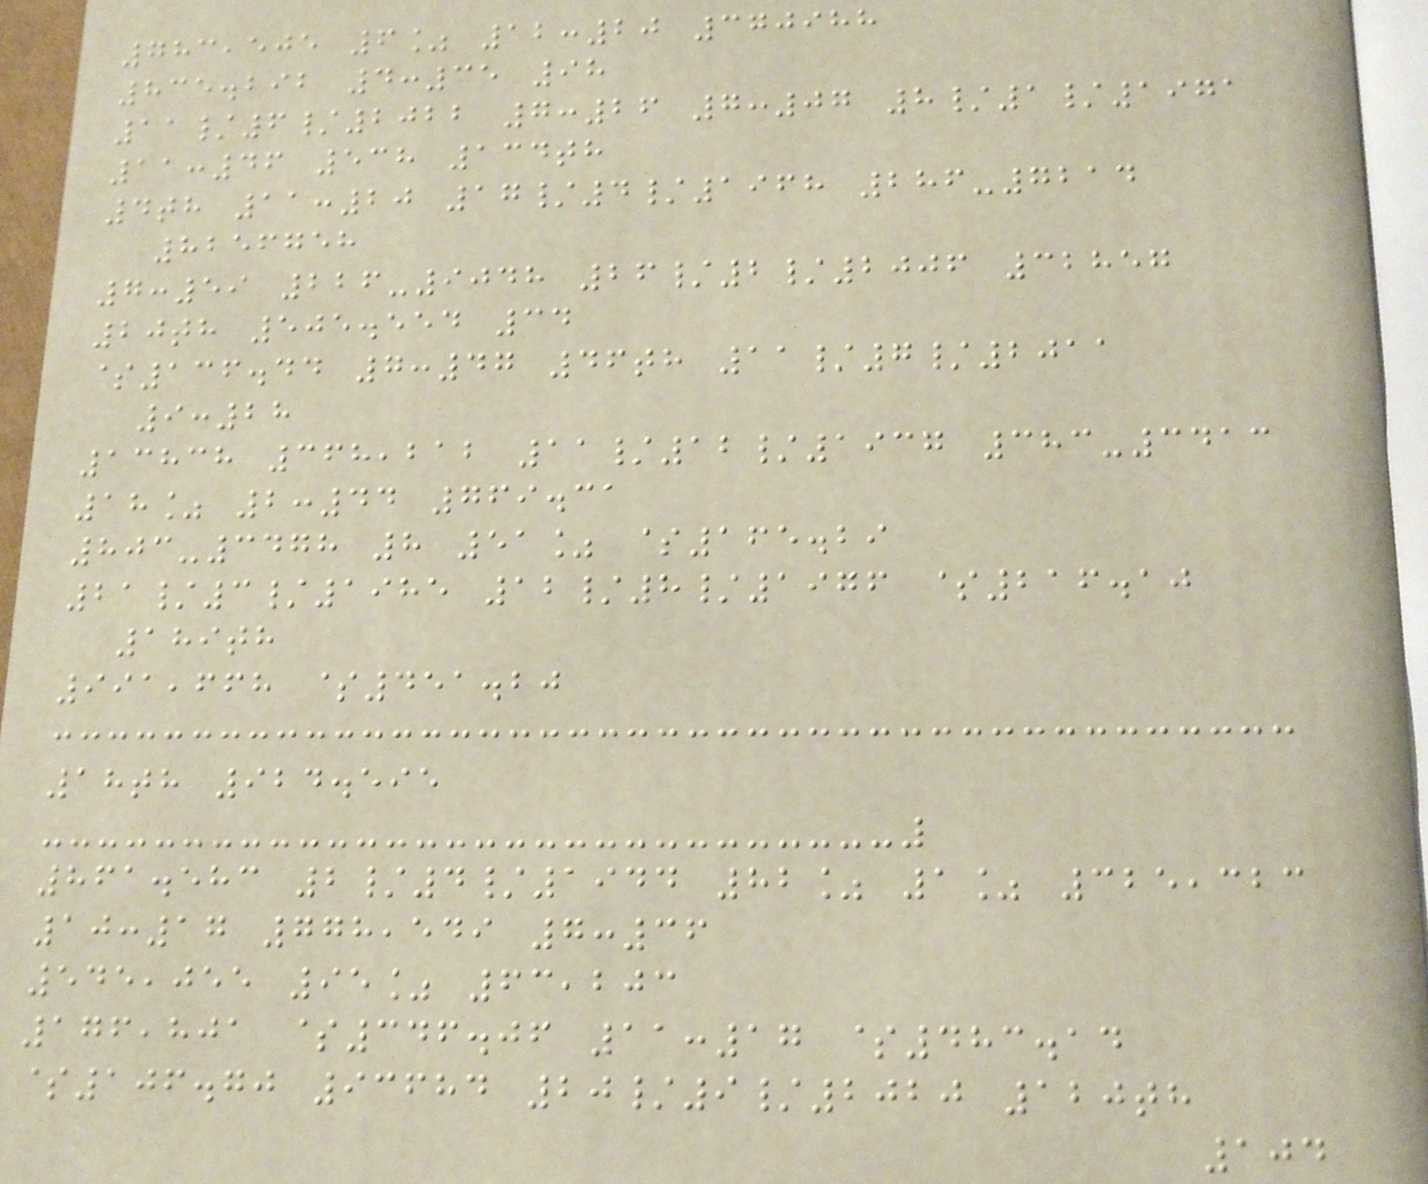783,505 6% 12:20 370988
835.292 4:35 98
11/6/2022 7:26 7:07 8/1/1971
11:46 538 134th
4th 11:20 17/4/1968 286-7214
8256758
7:59 226-9048 26/2/2006 32857
20th 505.554 34
$136.44 7:47 46th 11/7/2011
9:28
13838 368,212 11/12/1937 383-3413
18% 2:44 769.31
803-3478 8 51% $165.29
21/3/1985 12/8/1976 $216.10
189th
991,668 $451.20
18th 924.595
861.583 2/4/1944 82% 1% 325,323
10:17 778,549 7:36
545,055 95% 63,203
176,801 $346.06 11:17 $483.14
$106.70 93684 20/9/2020 120th
104
